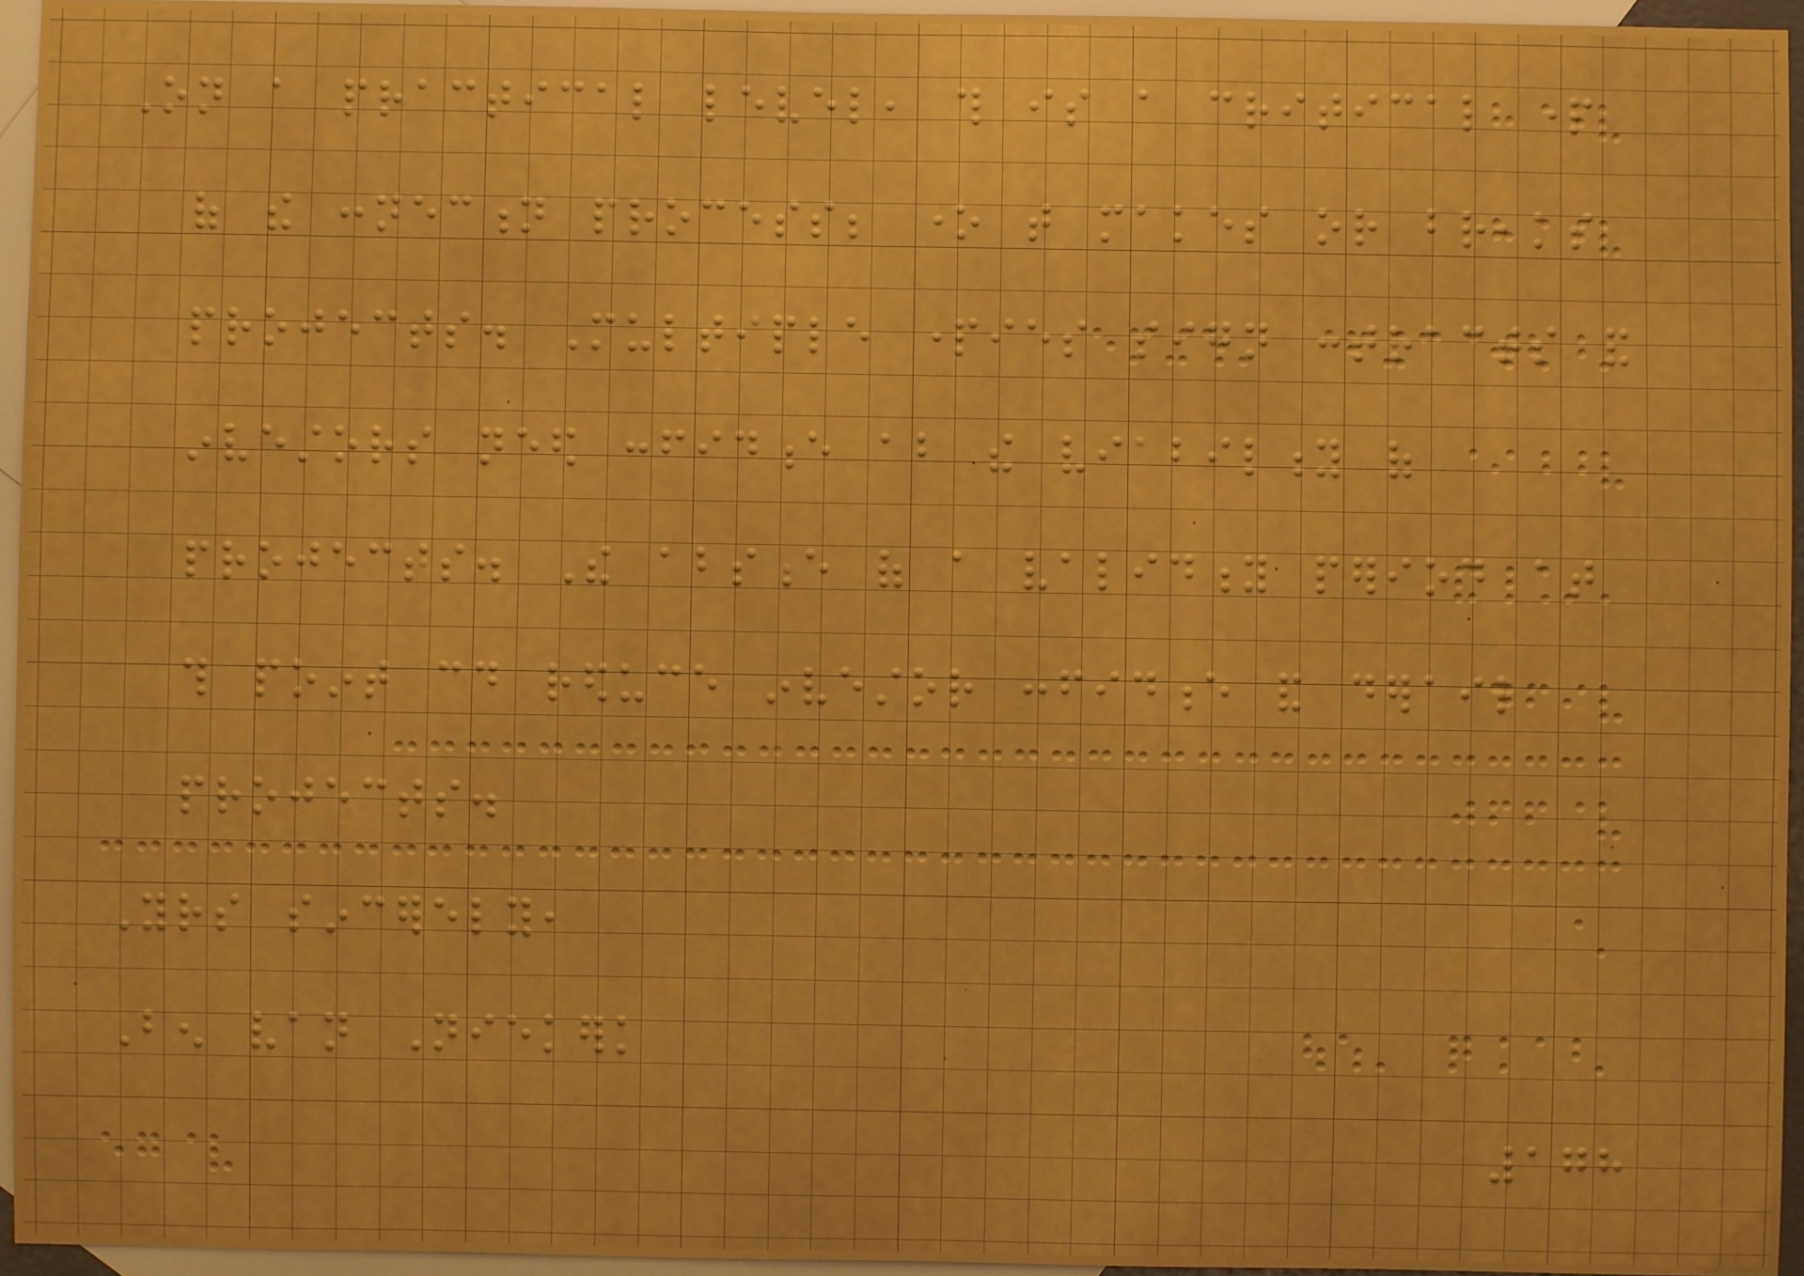On a practical level, this is a critical part
of the connection process; one that makes or breaks
projects. Multiple parties sign contracts and
investors need confidence about the viability of
projects. The absence of a validity period at
this point could reduce investor confidence and derail
projects.
Yours sincerely,
Ben van Niekerk
178
